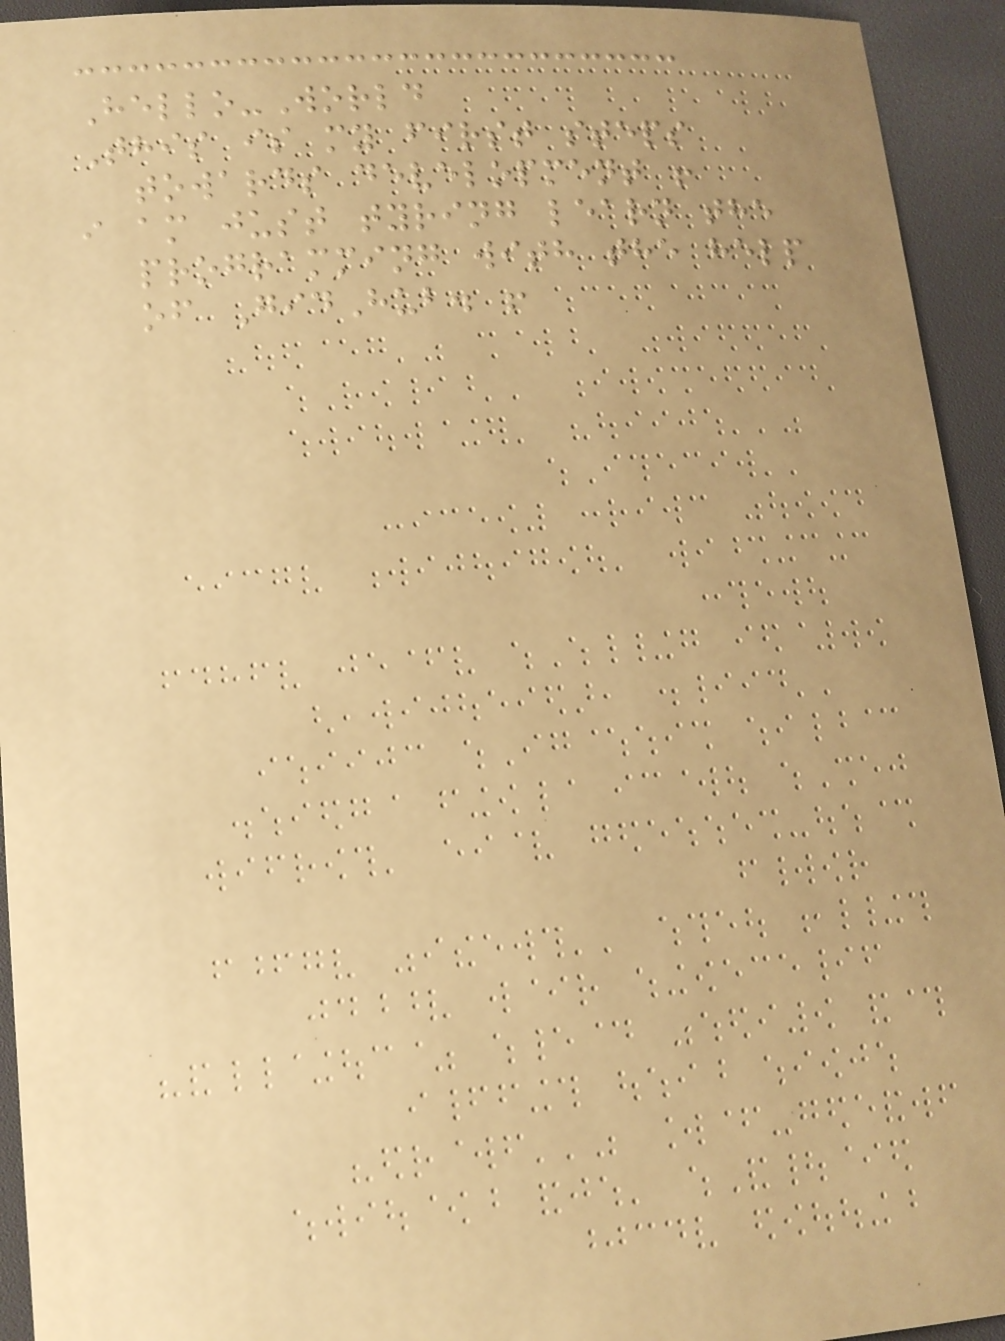Hello-World
This is my first steps
towards development !
i am just tyring learn the
programming with the help
of GidHub. !
